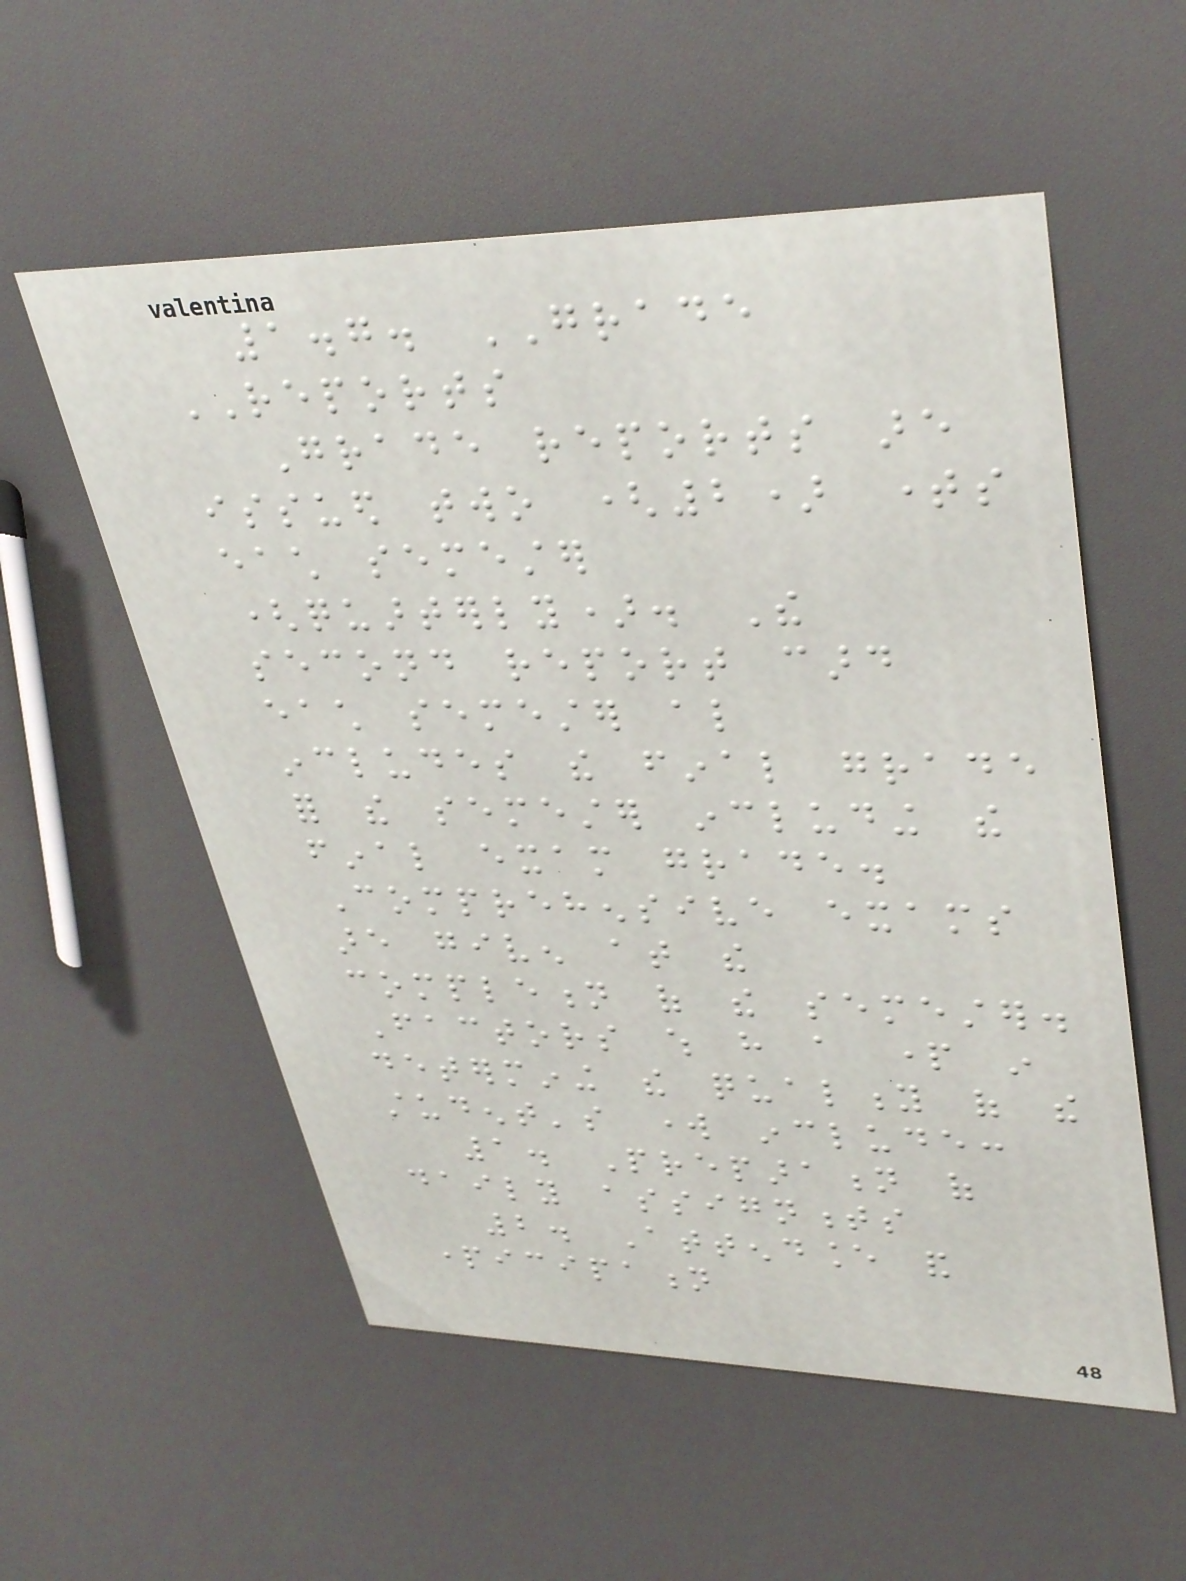1.7. GRADE
REPORTS
Grade reports are
issued two (2) times
each semester
(quarterly). The
second report card
each semester also
includes the final grade
for the semester including the
final exam grade.
Comprehensive exams
are given at the
completion of the semester.
Factors which have a part in
determining the quality of the
student's work include:
1. Preparation of
daily assignments
2. Attendance and
participation
